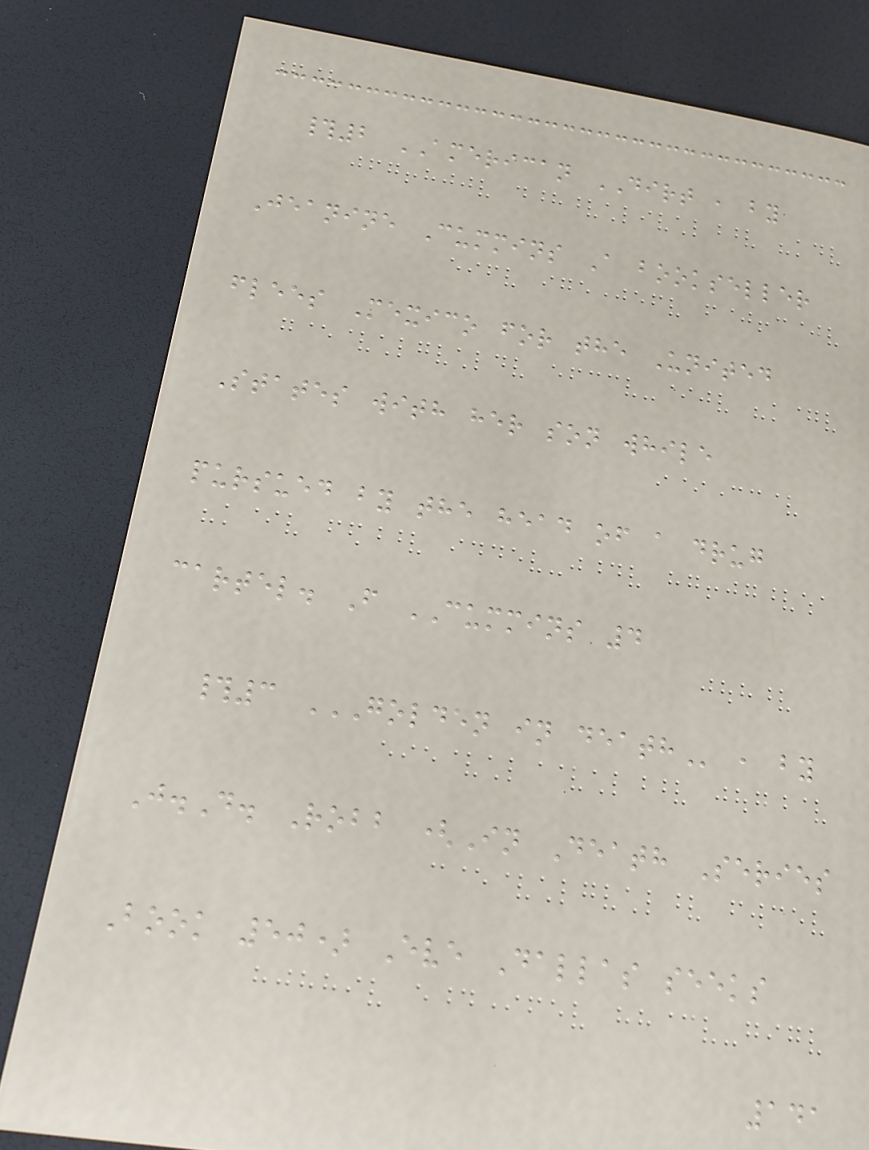#2 AMERICAN DIRT , by
Jeanine Cummins A bookseller
flees Mexico for the United
States with her son while
pursued by the head of a drug
cartel. F CUMMINS 4
#3 GOLDEN IN DEATH , by
J.D. Robb (In Death Series
Book 50) Eve Dallas seeks
141
